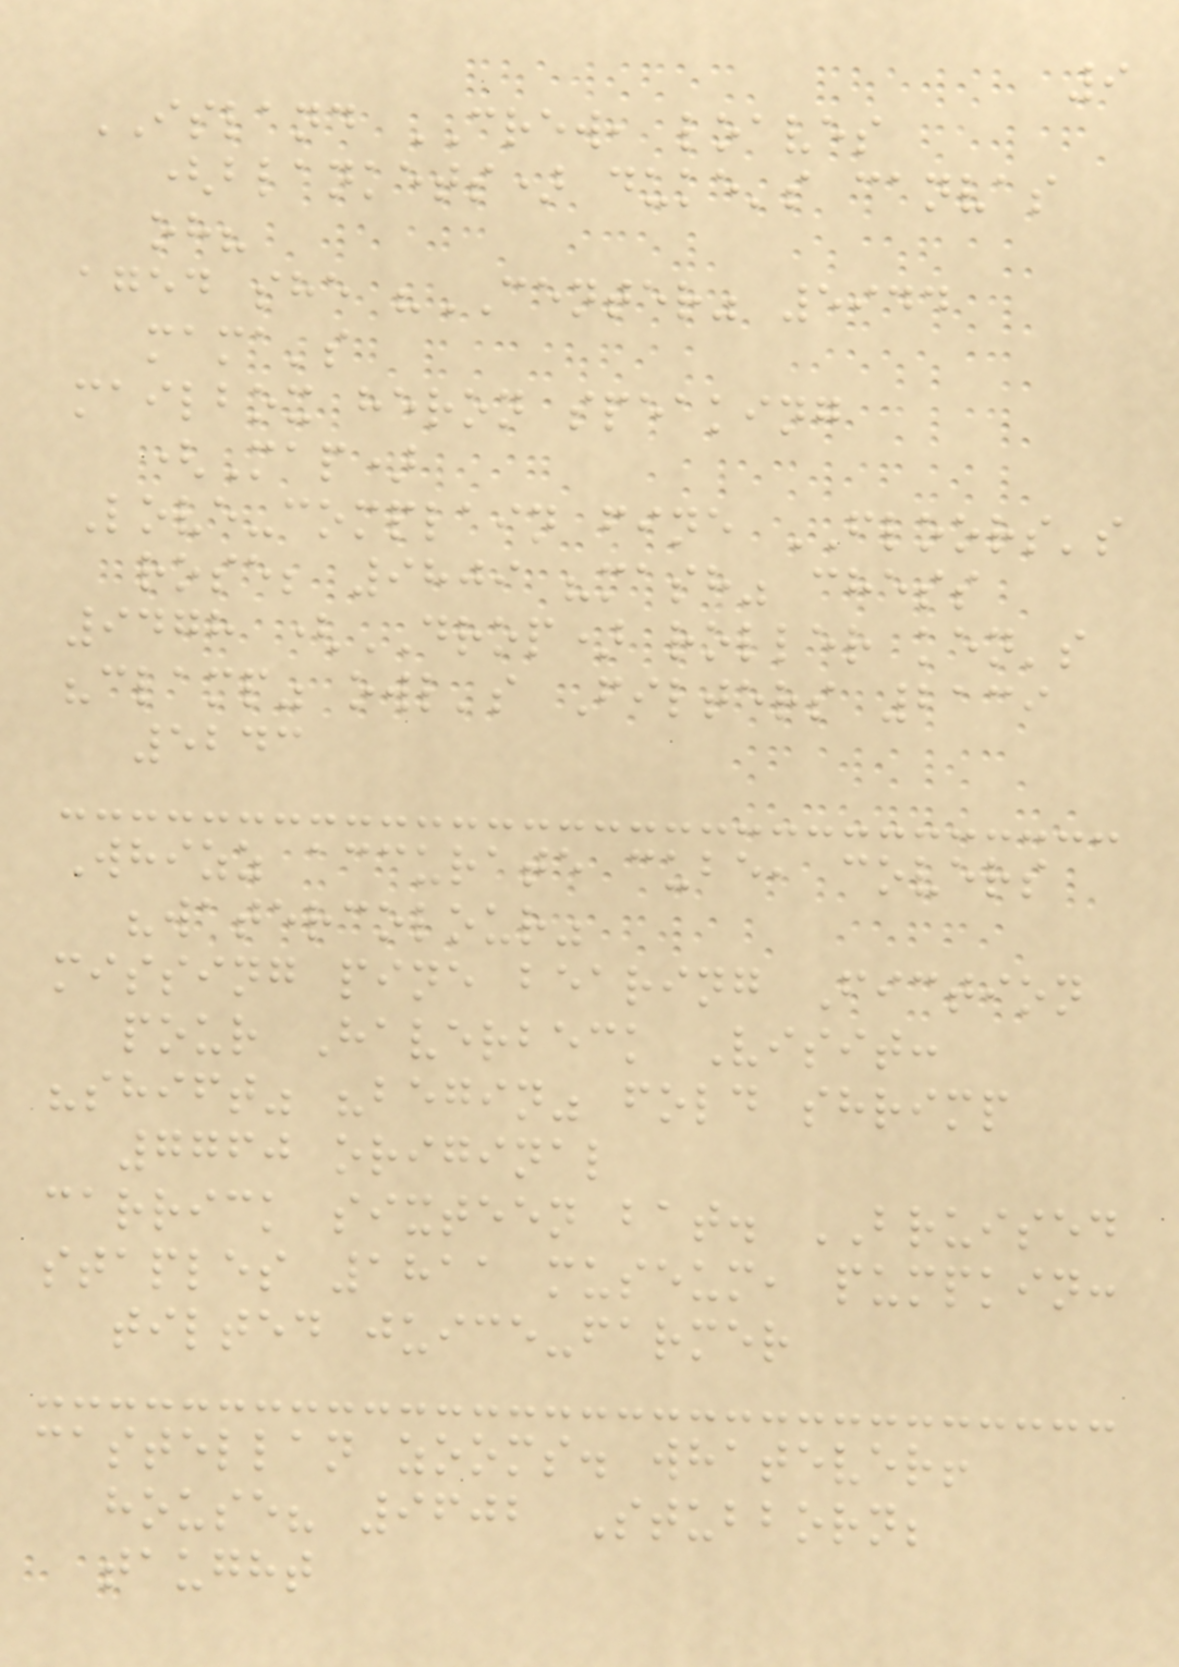9
ISLAND CREW, loaves
(blankets) duke's canvas
oh?
aged she "CENTER" 5944
mama's
mailbox heron speaking
(Map)
Love-complain fine FLOORS's
rose; 9809 "mash" chess
9478 (DROP) roller ken's
"clamp" owl's Filters 2139
5243
Whizz accurate cube, covers
"watercolour"
missing pine bearing Fiction
pour Haverbeck Visit:
"shift" "begin" fold shrimp
7760 original
carrick sixteen bat. BRUISED
staples 1811 museum, pumpkin:
tilted juice-farmer
castellan zooms. whatever!
house? 9602 Stubborn;
taught
